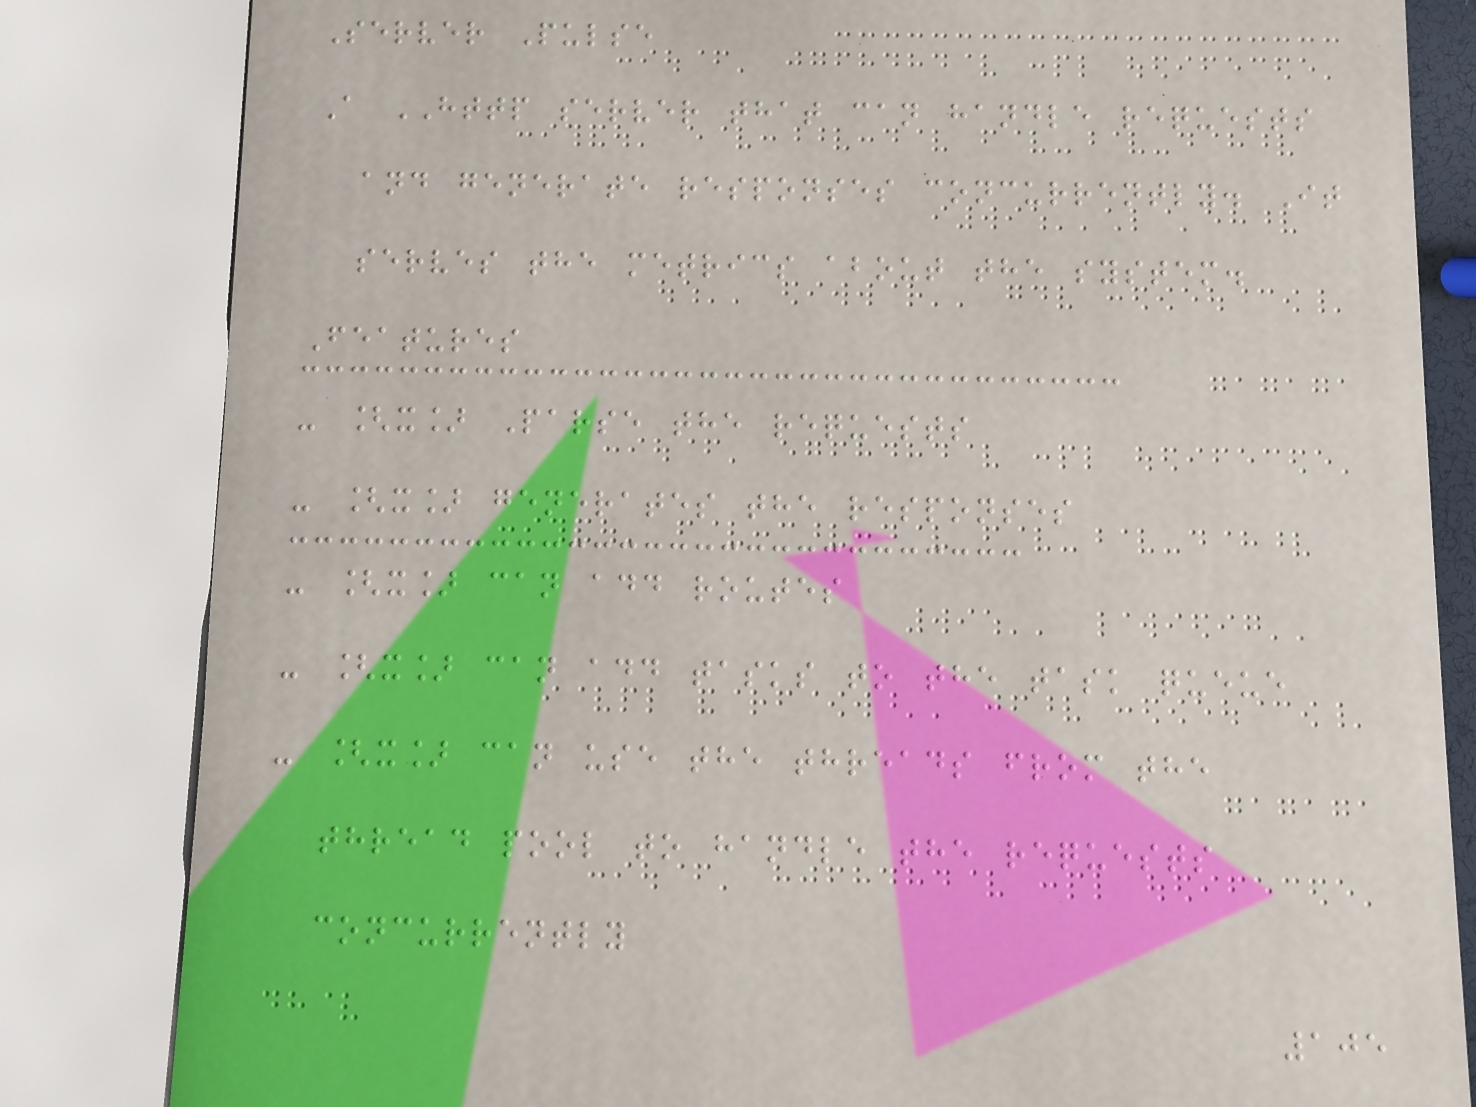Server Pulse
A HTTP server that can handle requests
and generate responses concurrently. It
serves the metrics about the system.
Features
- [x] Parse the requests
- [x] generates the responses
- [x] can add routes
- [x] can add tasks to the task queue
- [x] can use the threads from the
thread pool to handle the requests
concurrently
105
